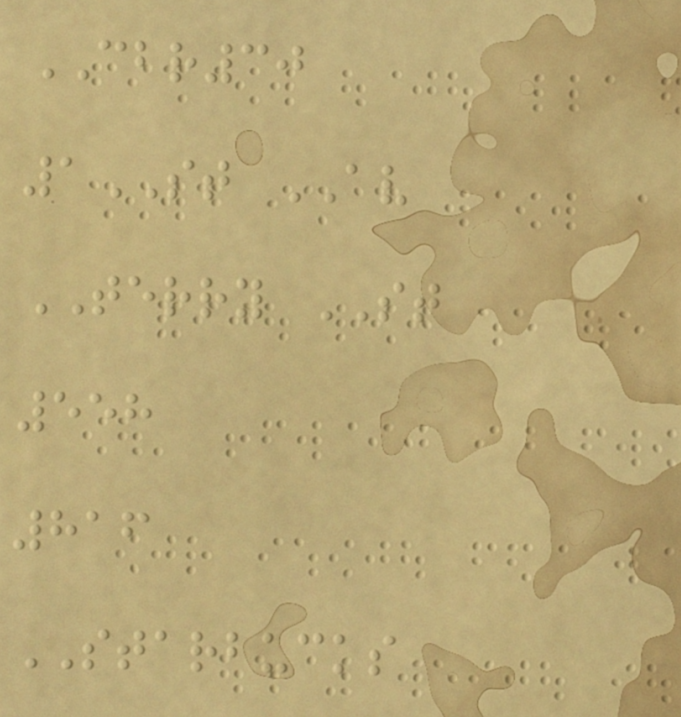CBR30
1ST AV
TERRY ST
558
816
STARBUCKS
